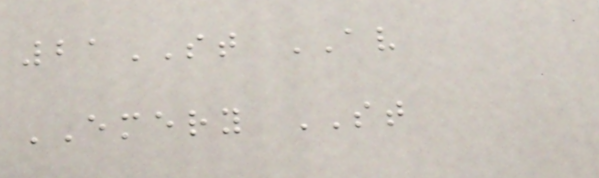21ST AV
EMERY ST
